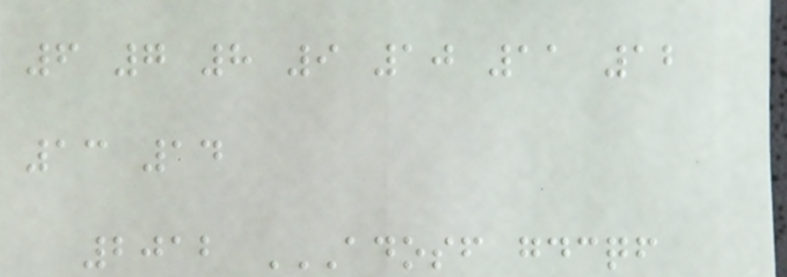6 7 8 9 10 11 12
13 14
2012 ADOSF GDCQF
